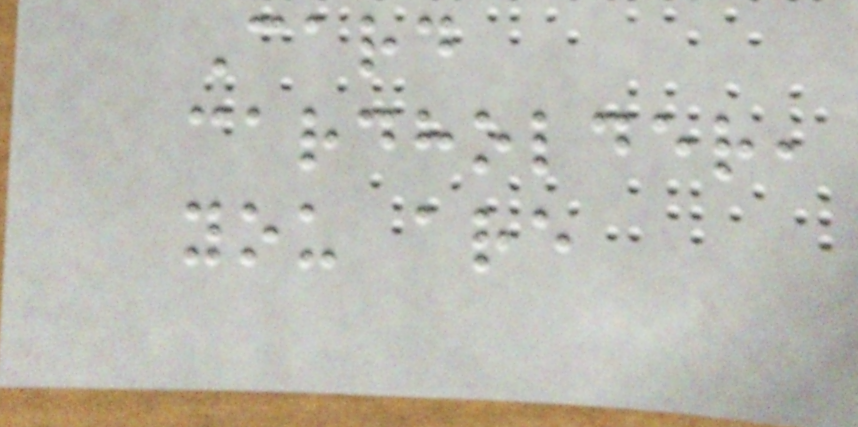Card
cardholder,
you are
